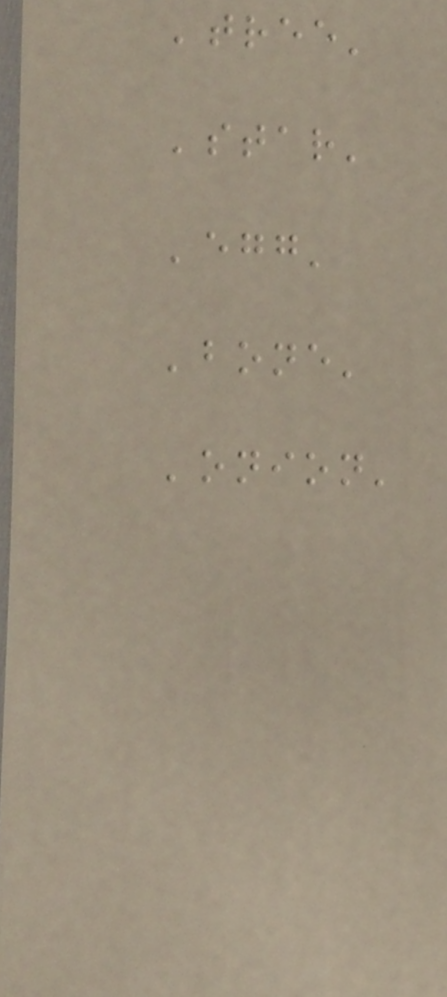'tree'
'star'
'egg'
'bone'
'onion'
